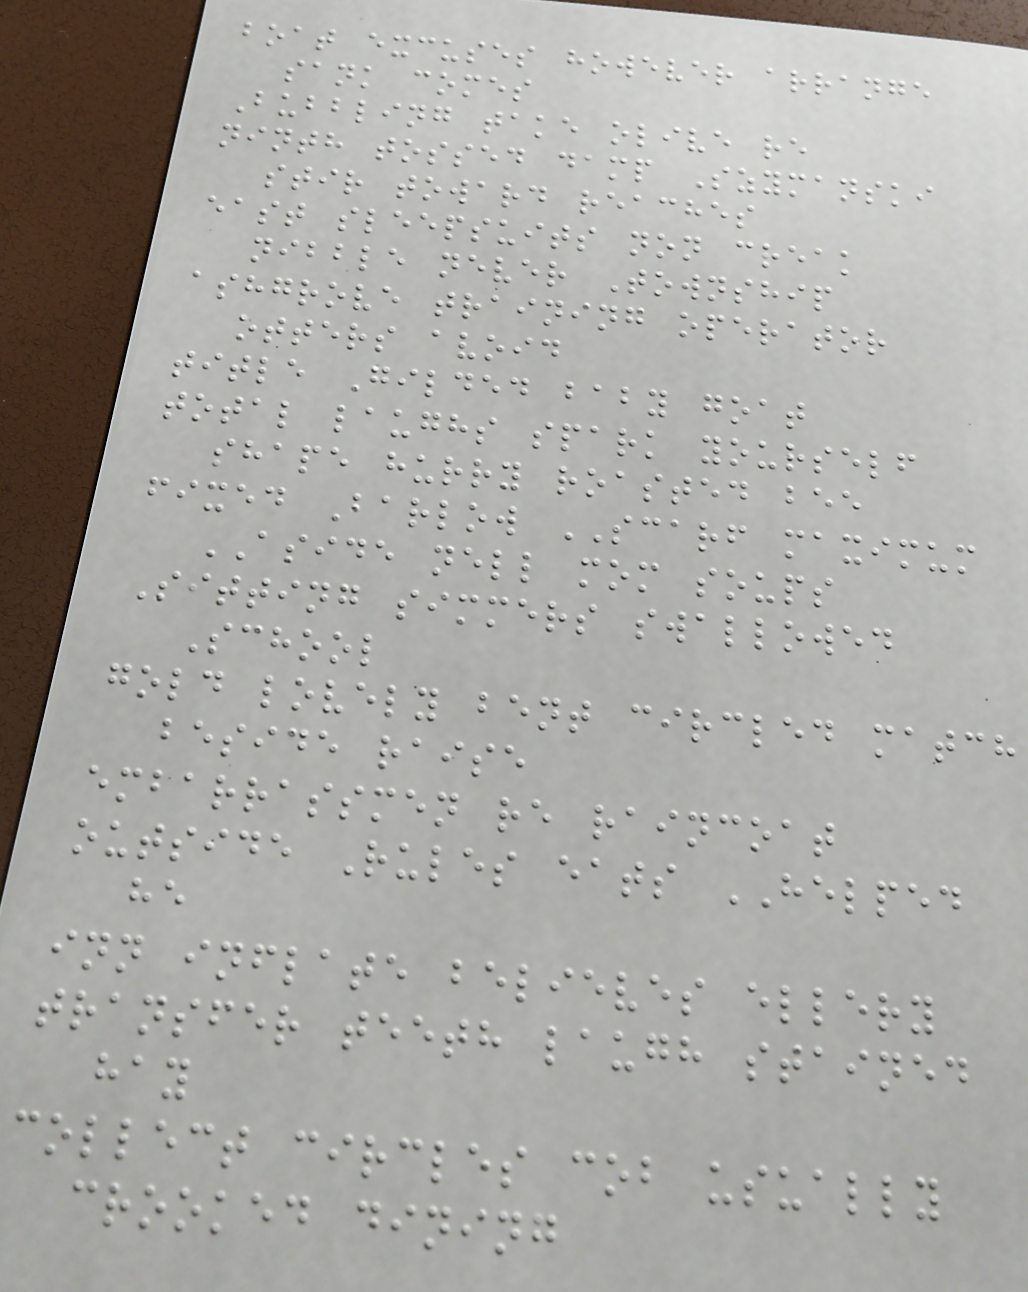boat excuses however arrange
sank comes
Bubbling take olive re
ninth tossed damp Szymanski
stir toward reaches
east sleepsuits non creak
nibble never Township
ashgrove training operator
otters avoid
title Gilded baby goat
total laughs spark yourself
shape hurry roasted bee
fixed Barlow SCARF maximum
ASIDE nell mom soups
Sitting simmers swallowed
School
gold lovely bent circled match
beside raise
embarrassmen re raincoat
outside Rules eats HELPED
he
inn inflate believes ellery
transfer teeth laugh stained
hay
collect circles cob usually
crooked dining
